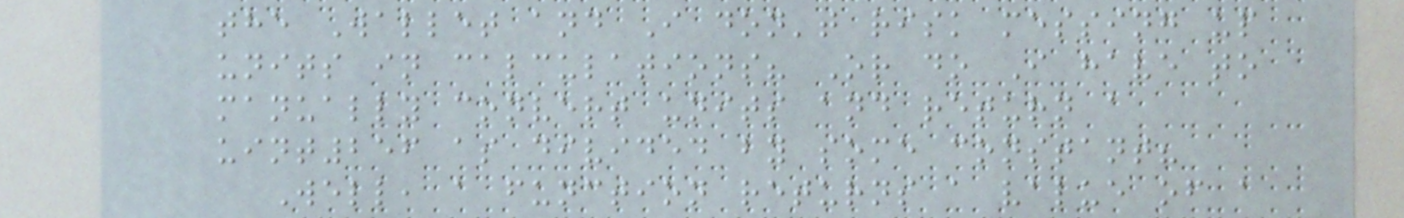the Wallet and I don't risk messing up
units in calculations? Or do I have to
manually convert units and return a
uint256 as divided by some constant?
Well, a function returns a value of a
